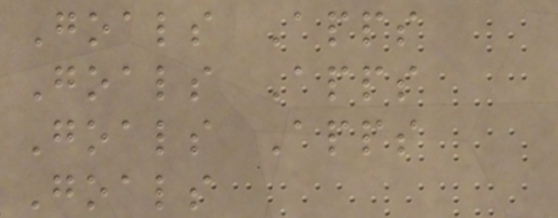Goals Apps
Goals Apps
Goals Apps
Goals
